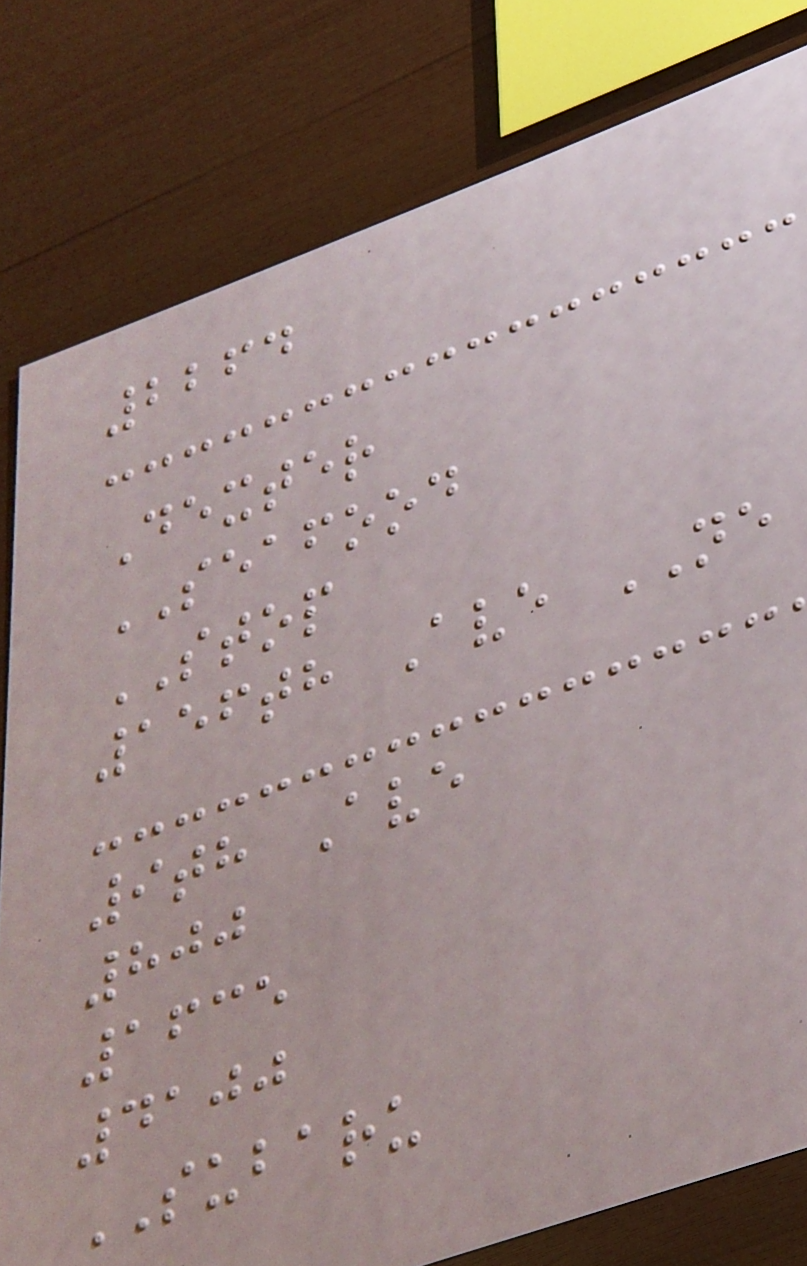2264
Dexter
SEAFOOD
STOP
156th Ave NE
9th Ave
800
1635
4100
SUBARU
